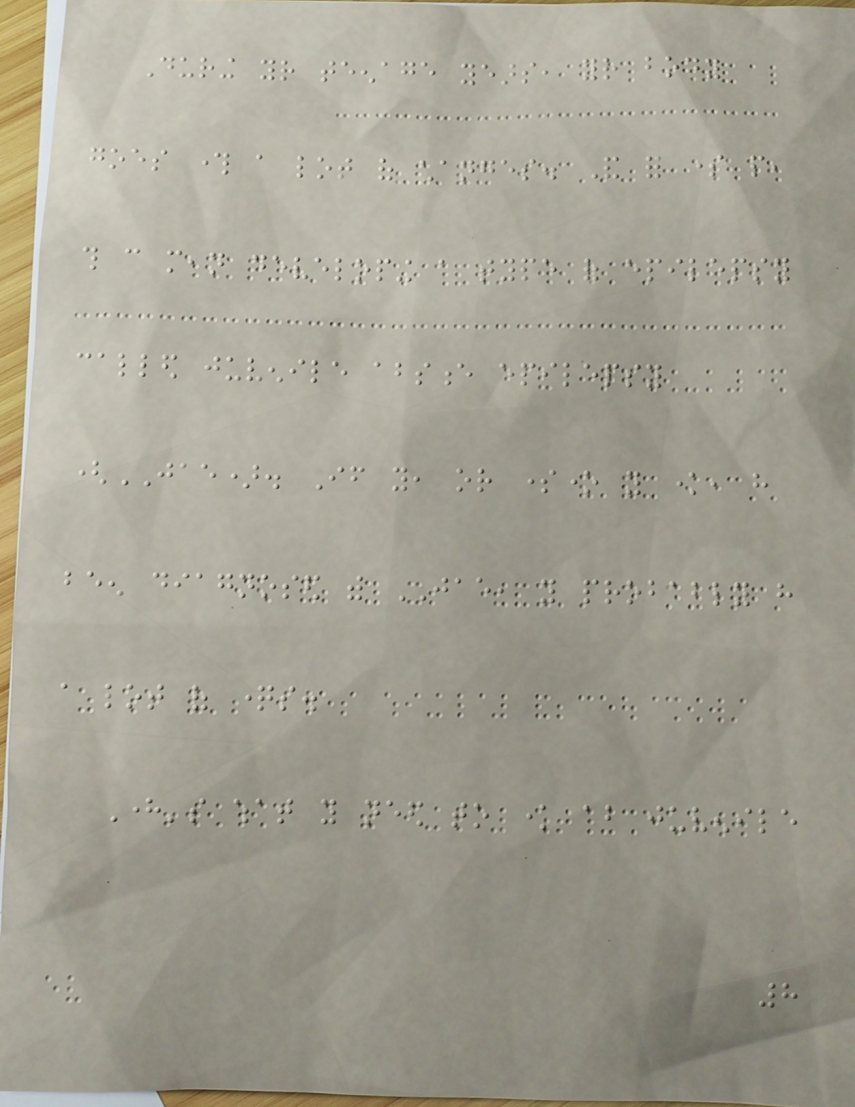During your teenage years, your body
goes through a lot of changes. And for some people,
this can mean developing a type of epilepsy
called juvenile absence epilepsy
(JAE). If you, or someone you know, have
been diagnosed with JAE, you probably have
a lot of questions.
Here's what you need to know about juvenile
8
